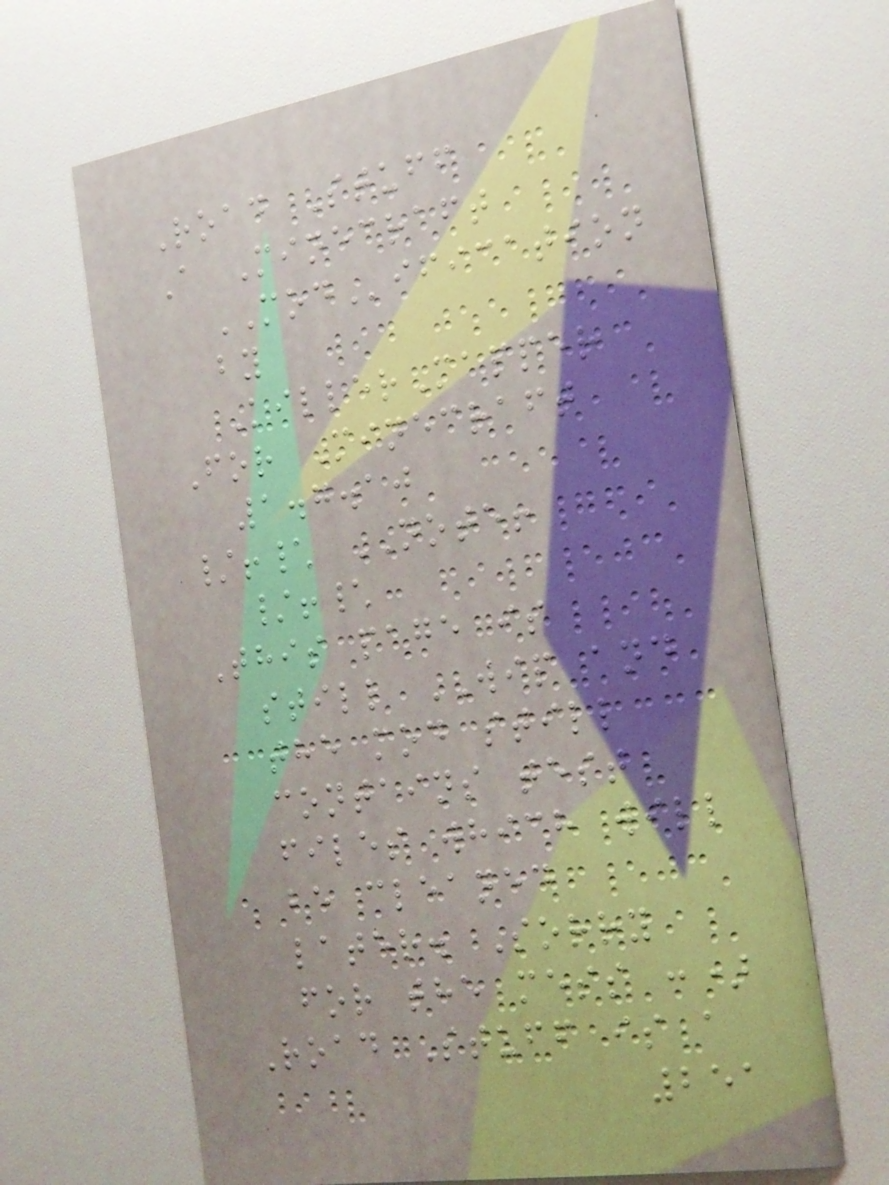Road Stuff
A Minecraft
MODification
by
KillerMapper
For Minecraft
1.7.10
/!\ NOTE!
/!\
This page is
still WIP and
the mod still
contains test
files which will
be cleaned
later. Sorry
for the mess :)
Road Stuff is a
251
